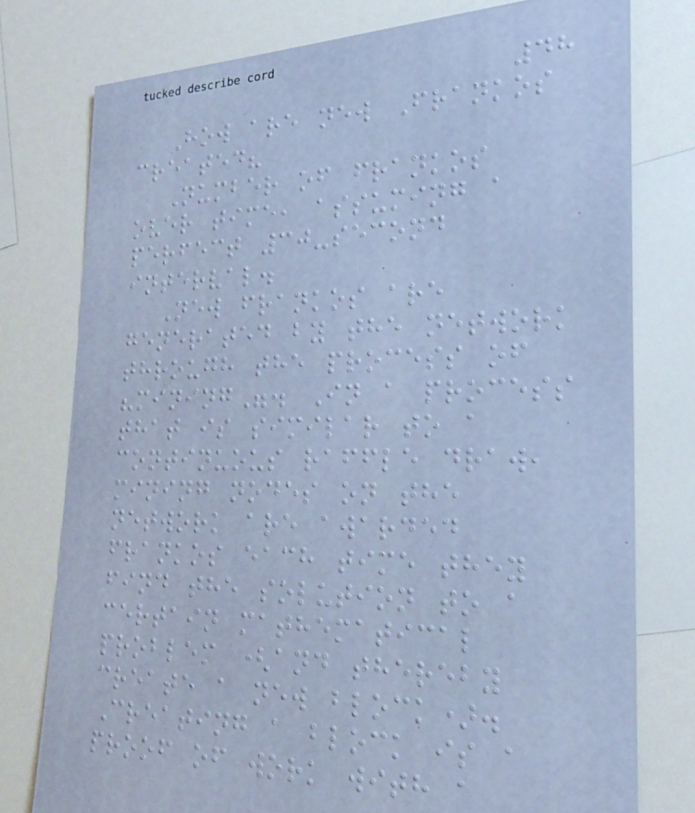48
How are new Frankos
created?
Number of frankos
over time, assuming a
perfect 30-second
interval.
New frankos are
generated by the network
through the process of
"mining". In a process
that is similar to a
continuous raffle draw,
mining nodes on the
network are awarded
frankos each time they
find the solution to a
certain mathematical
problem (and thereby
create a new block).
Creating a block is a
proof of work with a
